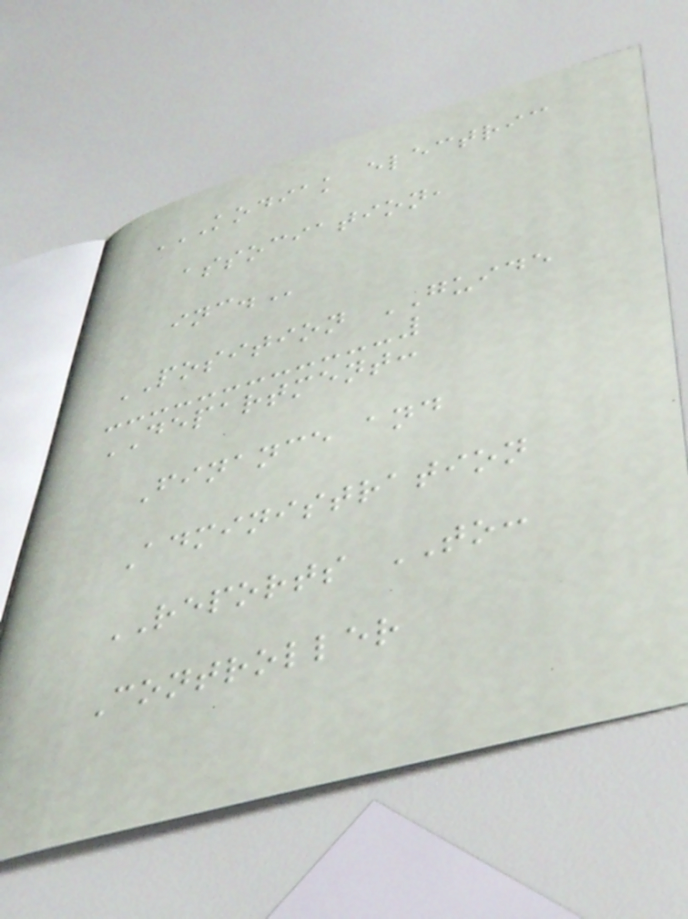KODIAK ELECTRIC
ASSOCIATION,
INC.
POSITION GUIDE
DEPARTMENT:
Finance and
Administration
REPORTS TO:
Controller
